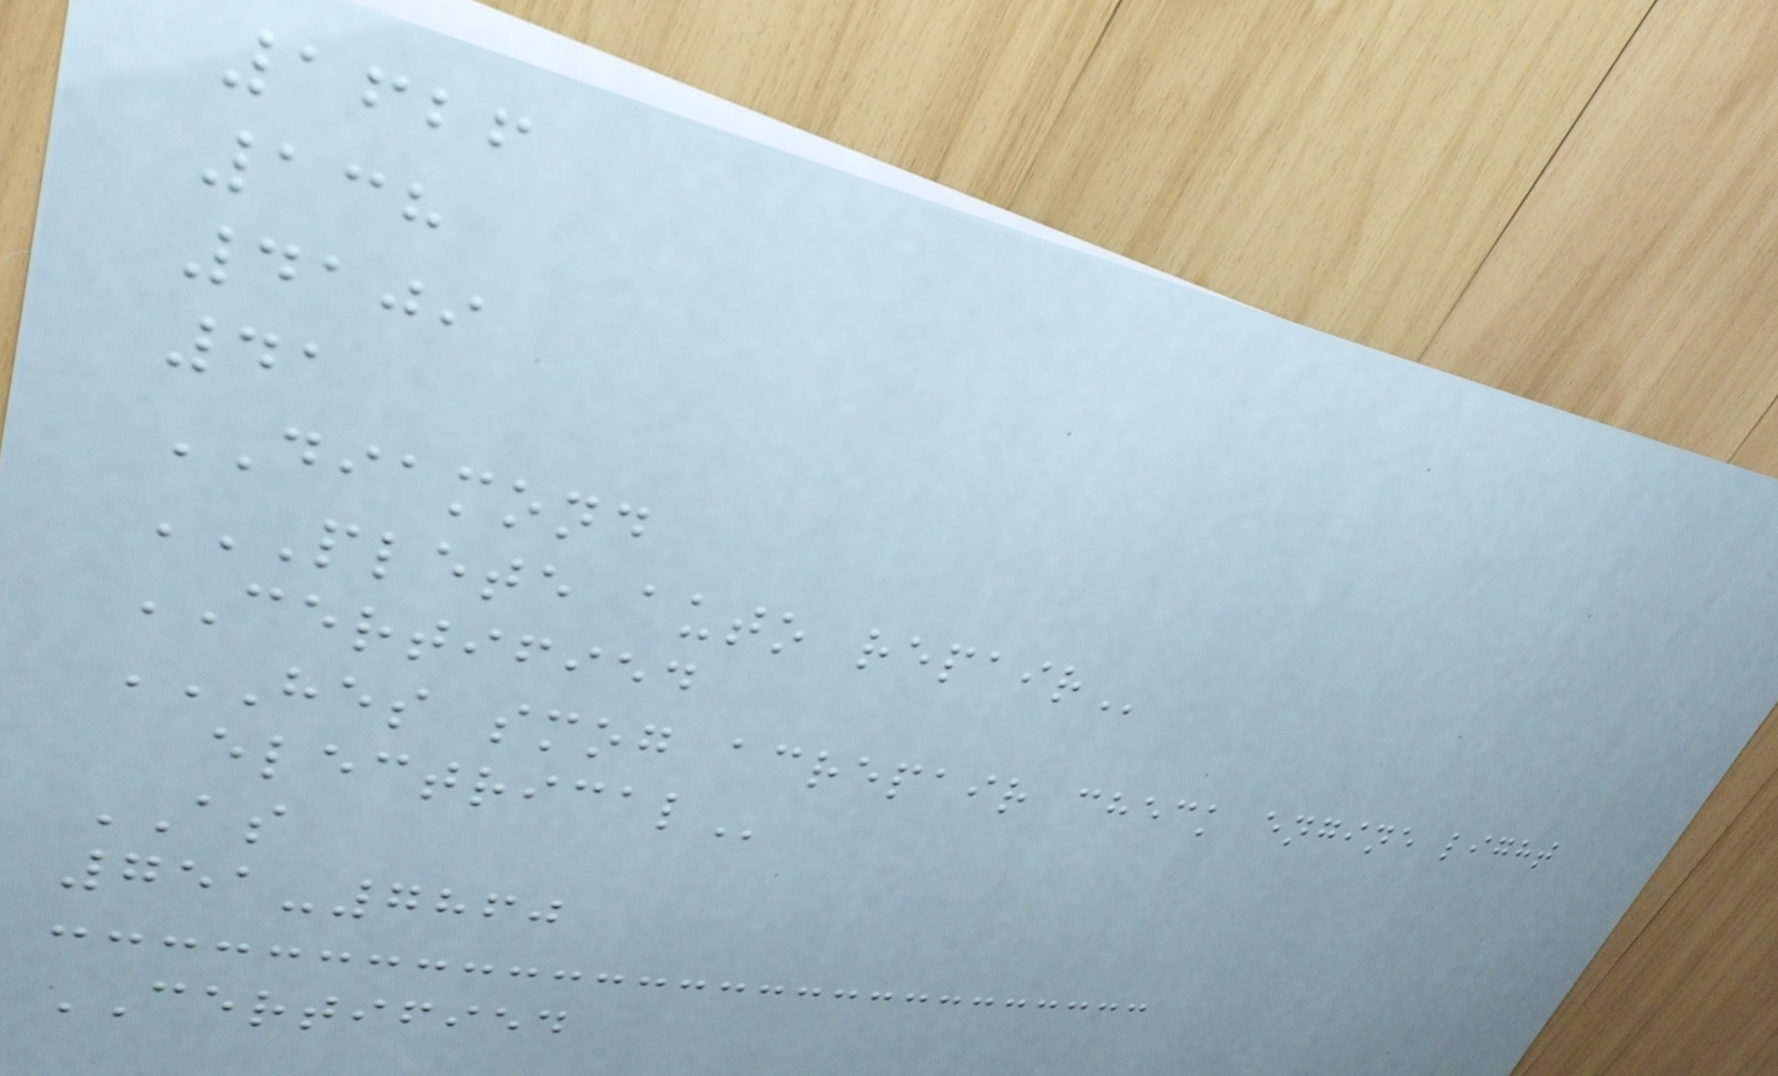1626
138
4109
41
DIAMOND
PLETE AUTO REPAIR
CERTIFIED
HES SMOG ACREPAIR CHECK ENGINE LIGHT
ELECTRICAL
AS
751-7860
CERTIFIED
